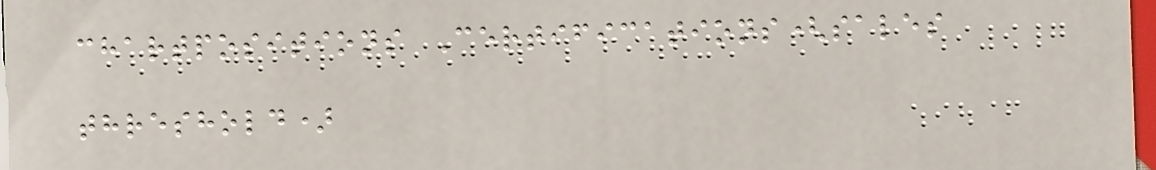chartpositions Certifications(sales
threshold)
